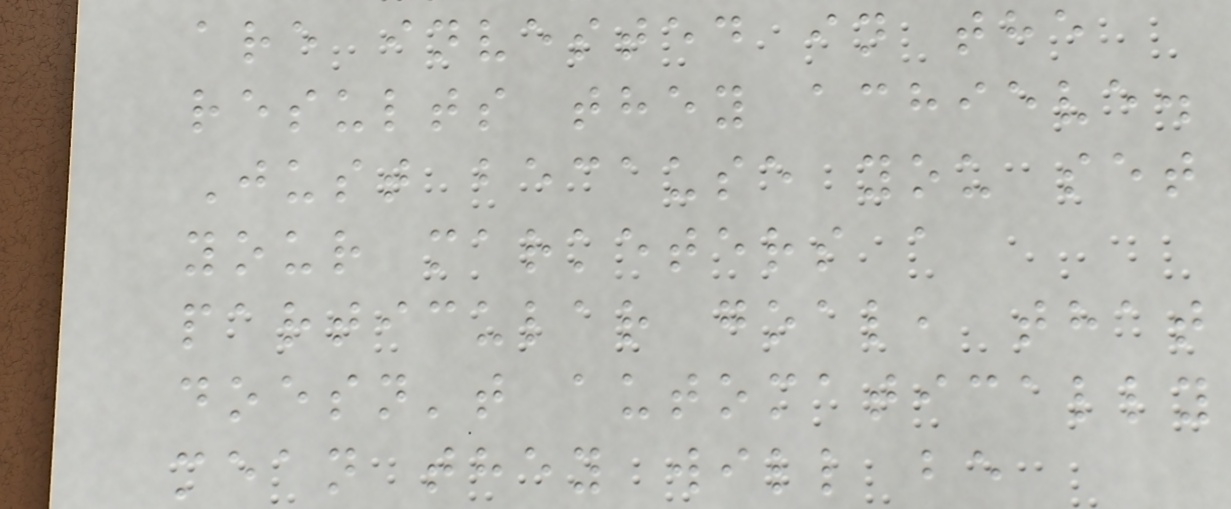are invested in the
results they achieve.
Just because you set
your marketers a
particular goal, that
doesn't automatically
mean they will be
